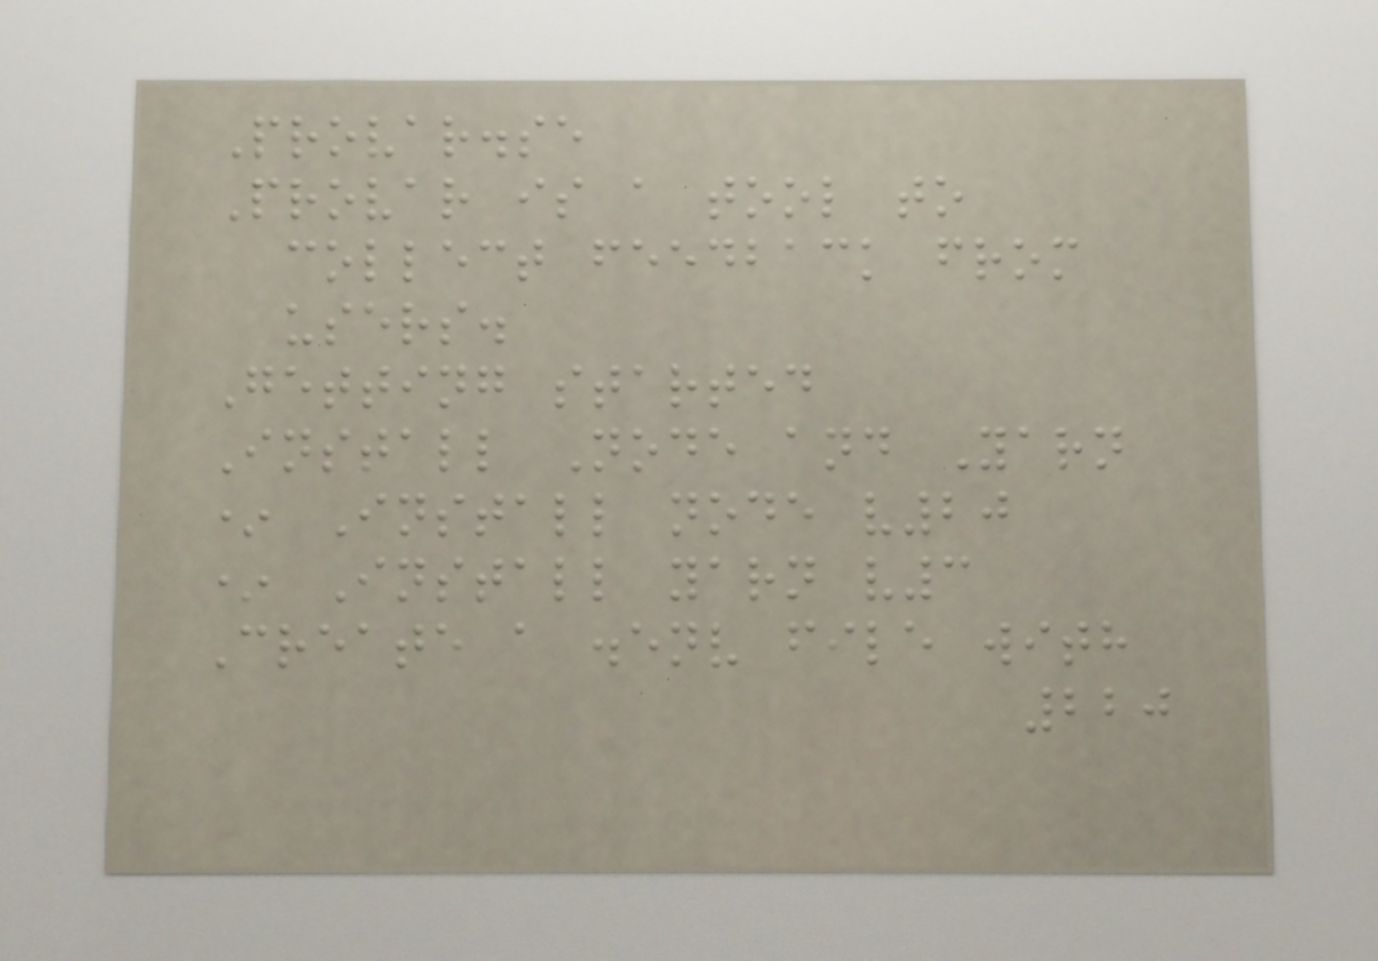Provar.se
Provar is a tool to
collect feedback from
users.
Getting started
Install Node and Yarn
* Install node v20
* Install yarn v3
Create a .env file with
220
